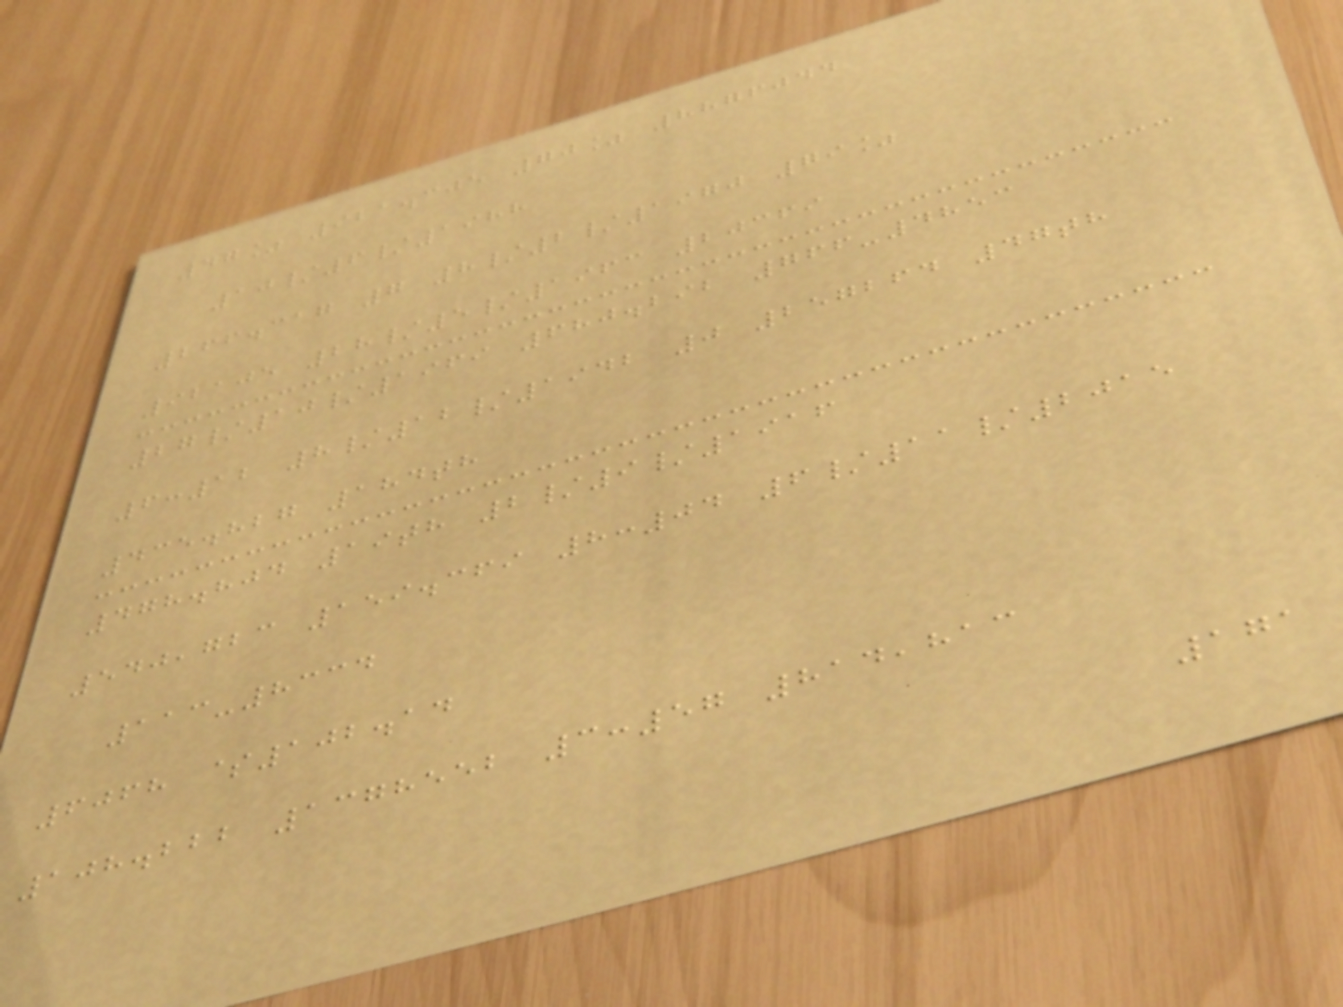47% 921.305 70% 8876044
10/6/1988
266.317 7 8/2/1970 79%
92105 28/5/1963 20369
27/10/1969 680.292 766-4853
6:12 8/12/1942 0 257264 47th
435.827 184th
478.804 19th 2/9/1916
540,723 159.369 8:04 6/11/2015
113-8334
6068 $102.14
108.222 1378552 3:57 814,813
171
